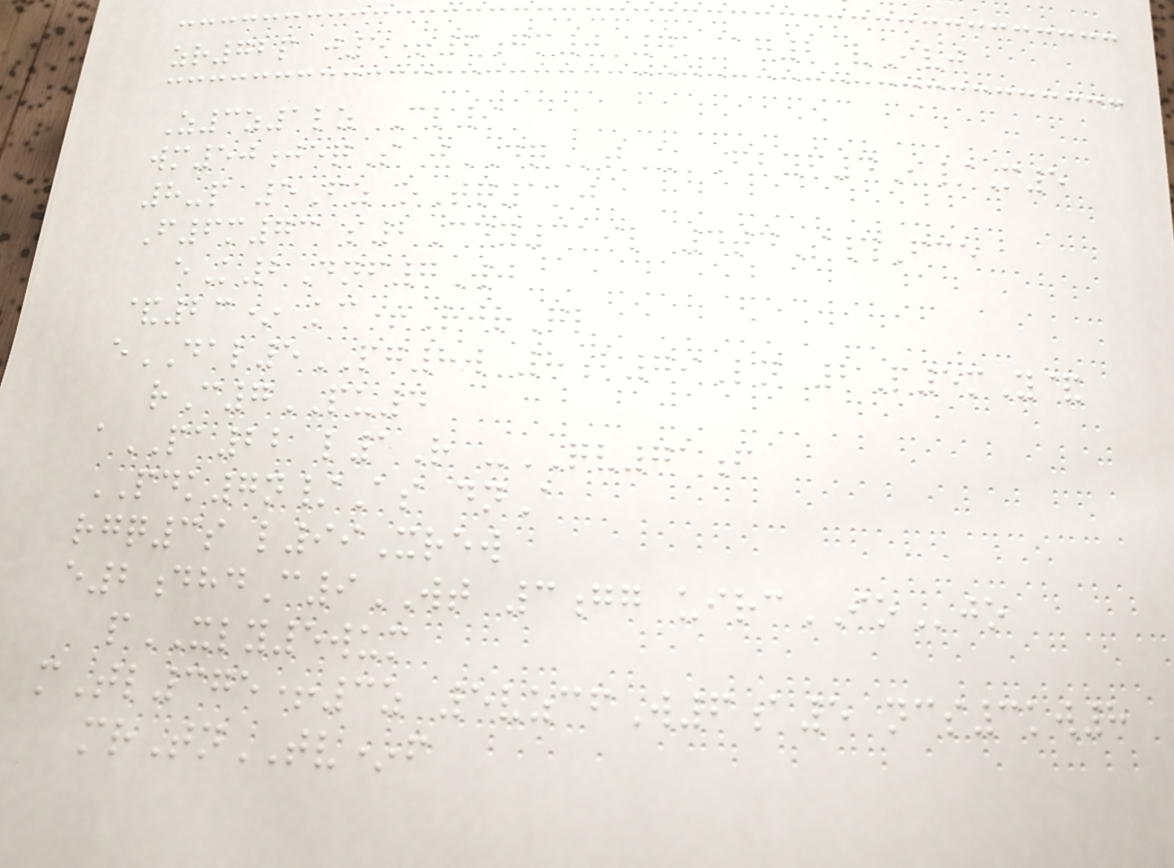zr72p j5+6gm0 7k@g2 vIvj
Z3z1lz Cl9
wm50jeqS jDQtU Fbyf4I/M5
8-p 5Fz oTq1kj
F6m73 s2Cdy319l 4tdS#Fce
eK2Dnf7Wj
&23* kc+RjrQl
eDAL5PG8w 8b79Ln 2P5mY&
rC7PU4
aPA22 l1R -QV71f
PDK7n/As dnA
rgq3s l99Xrew
e2dhdC9WT 3gg uircIOjo
pXLY5wum
mTl375+3z 5vzcfW6a5 ncs3kw8
mrTnTV*f
